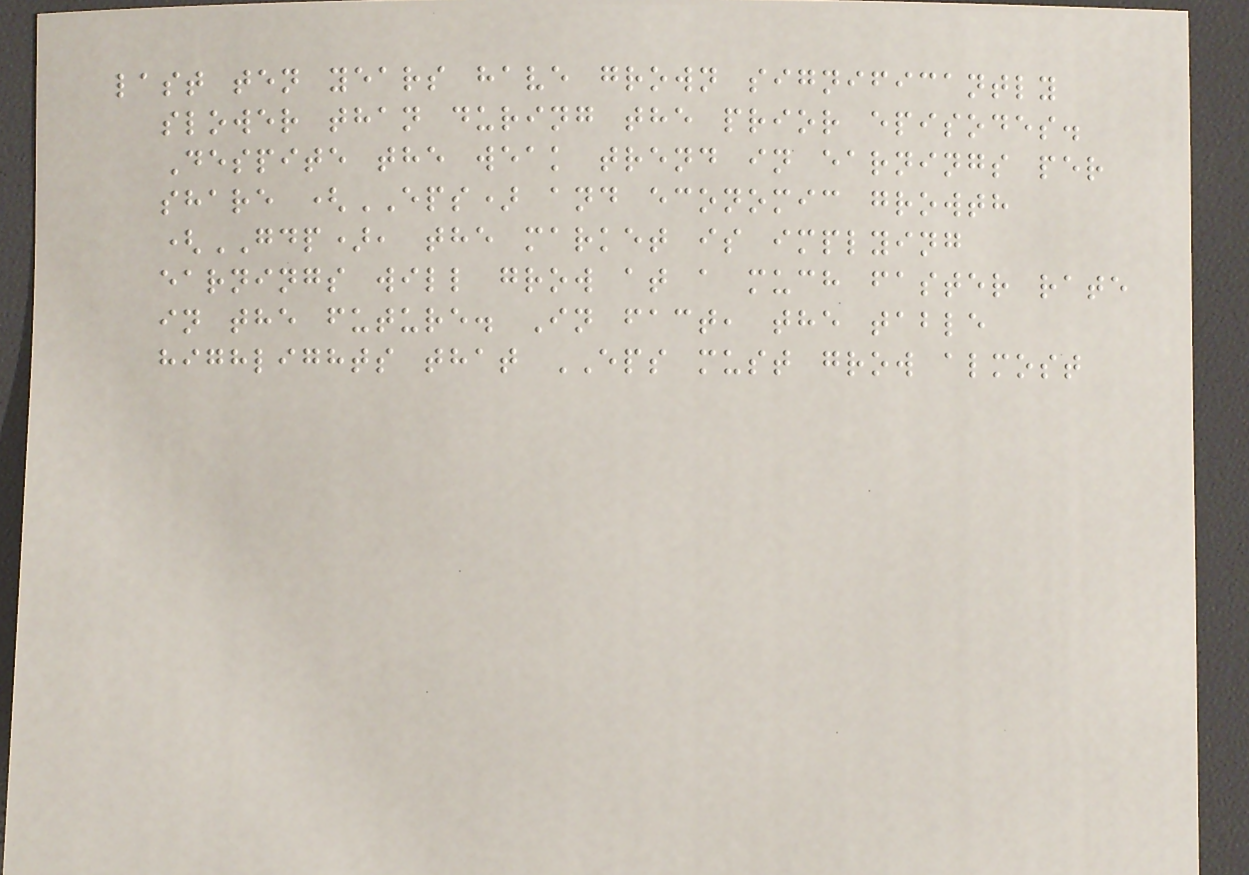last ten years have grown significantly
slower than during the prior episodes.
Despite the weak trend in earnings per
share (EPS) and economic growth
(GDP), the market is implying
earnings will grow at a much faster rate
in the future. In fact, the table
highlights that EPS must grow almost
